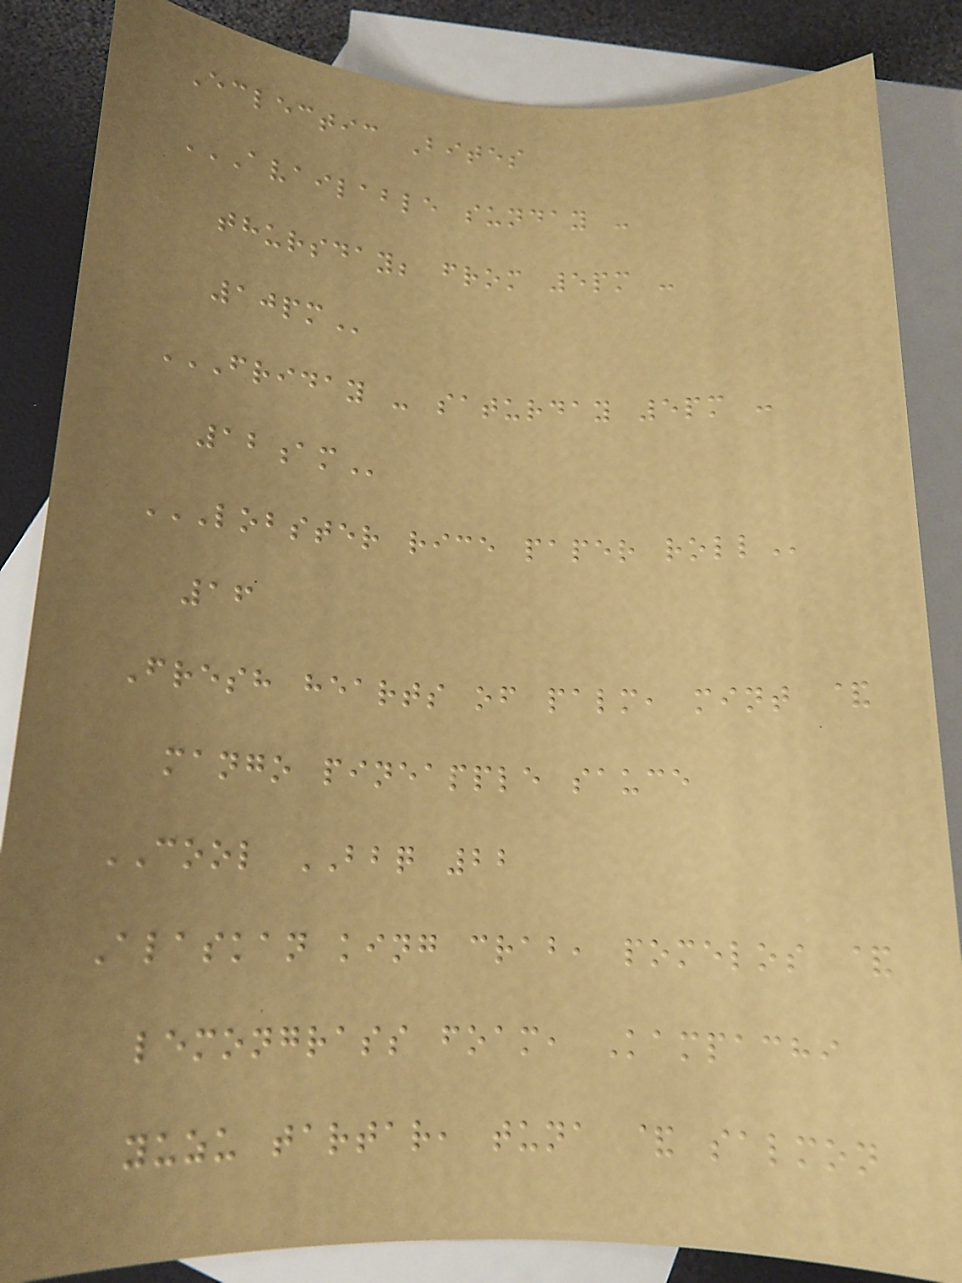Eclectic Bites
AVAILABLE SUNDAY -
THURSDAY; FROM 5PM -
10PM
FRIDAY - SATURDAY 5PM -
12AM
LOBSTER RICE PAPER ROLL
16
Fresh hearts of palm, mint &
mango pineapple sauce
COOL BBQ 22
Alaskan king crab, pomelos &
lemongrass foam, Kampachi
yuzu tartar, tuna & salmon
